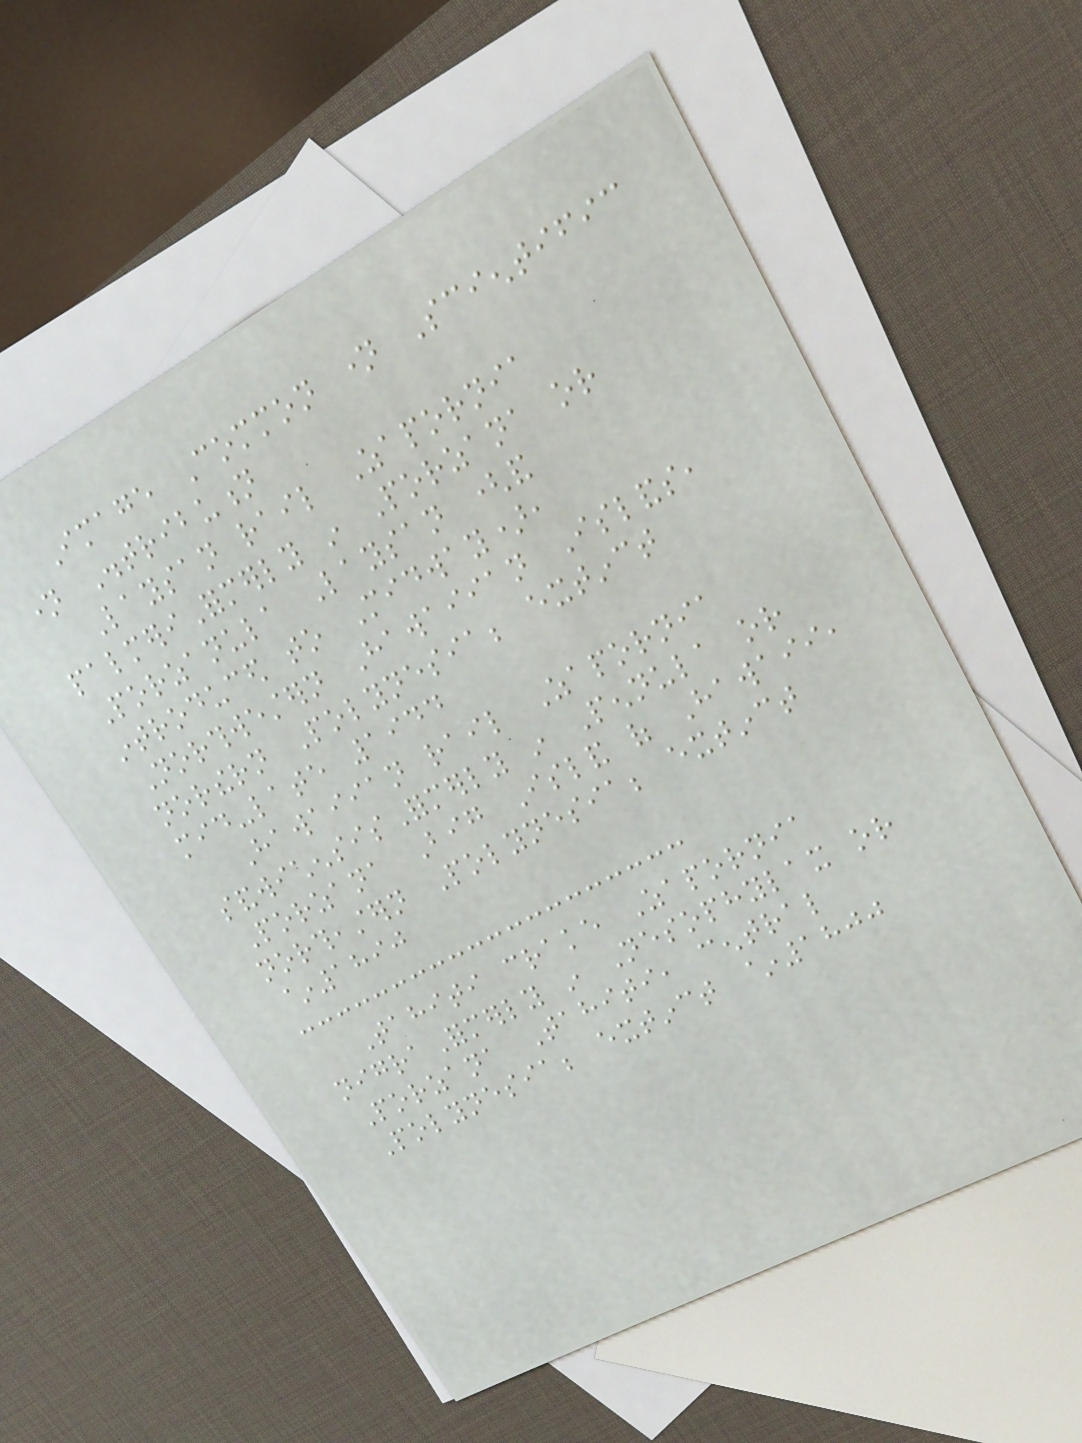Image Common name Scientific
name Distribution
Laysan rail Zapornia
palmeriFormerly in Porzana or
Porzanula Laysan (and
introduced to Midway),
Northwestern Hawaiian Islands,
northern Polynesia; extinct
mid-late 1944
Hawaiian rail Zapornia
sandwichensisFormerly in Pennula or
Porzana Big Island of Hawaii,
northeastern Polynesia; extinct
~1890
Tahiti crake Zapornia
nigraFormerly in Nesophylax or
Porzana Tahiti, central
Polynesia; extinct ~1800
